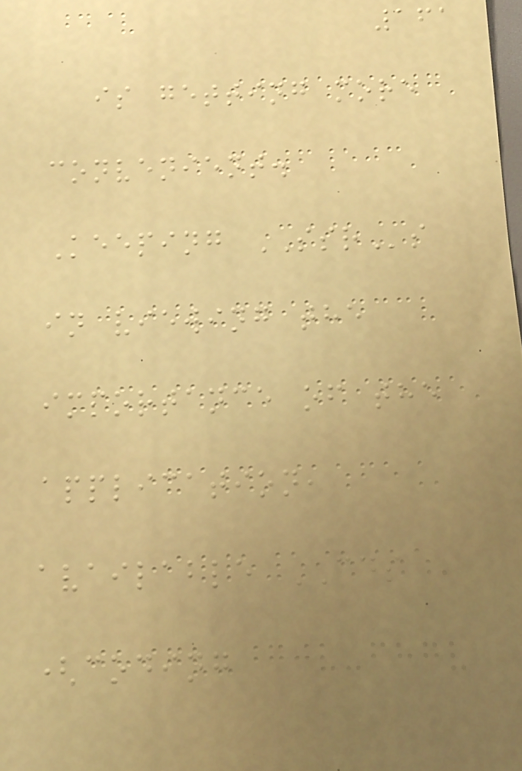161
is getting more
convenient.
Keeping SSRs
in viewing the
importance of the
application,
available CDS
(coding
